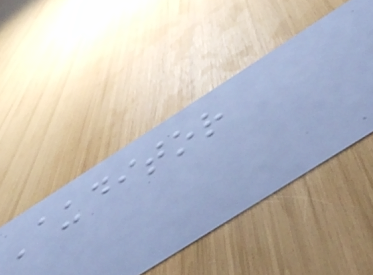Auditor
